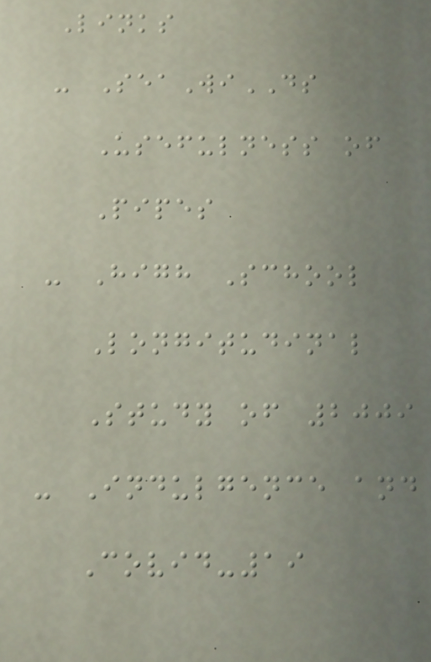Links
- SeaWiDS
Usefulness of
Pipes
- High School
Longitudinal
Study of 2009
- Indulgence and
Covid-19
